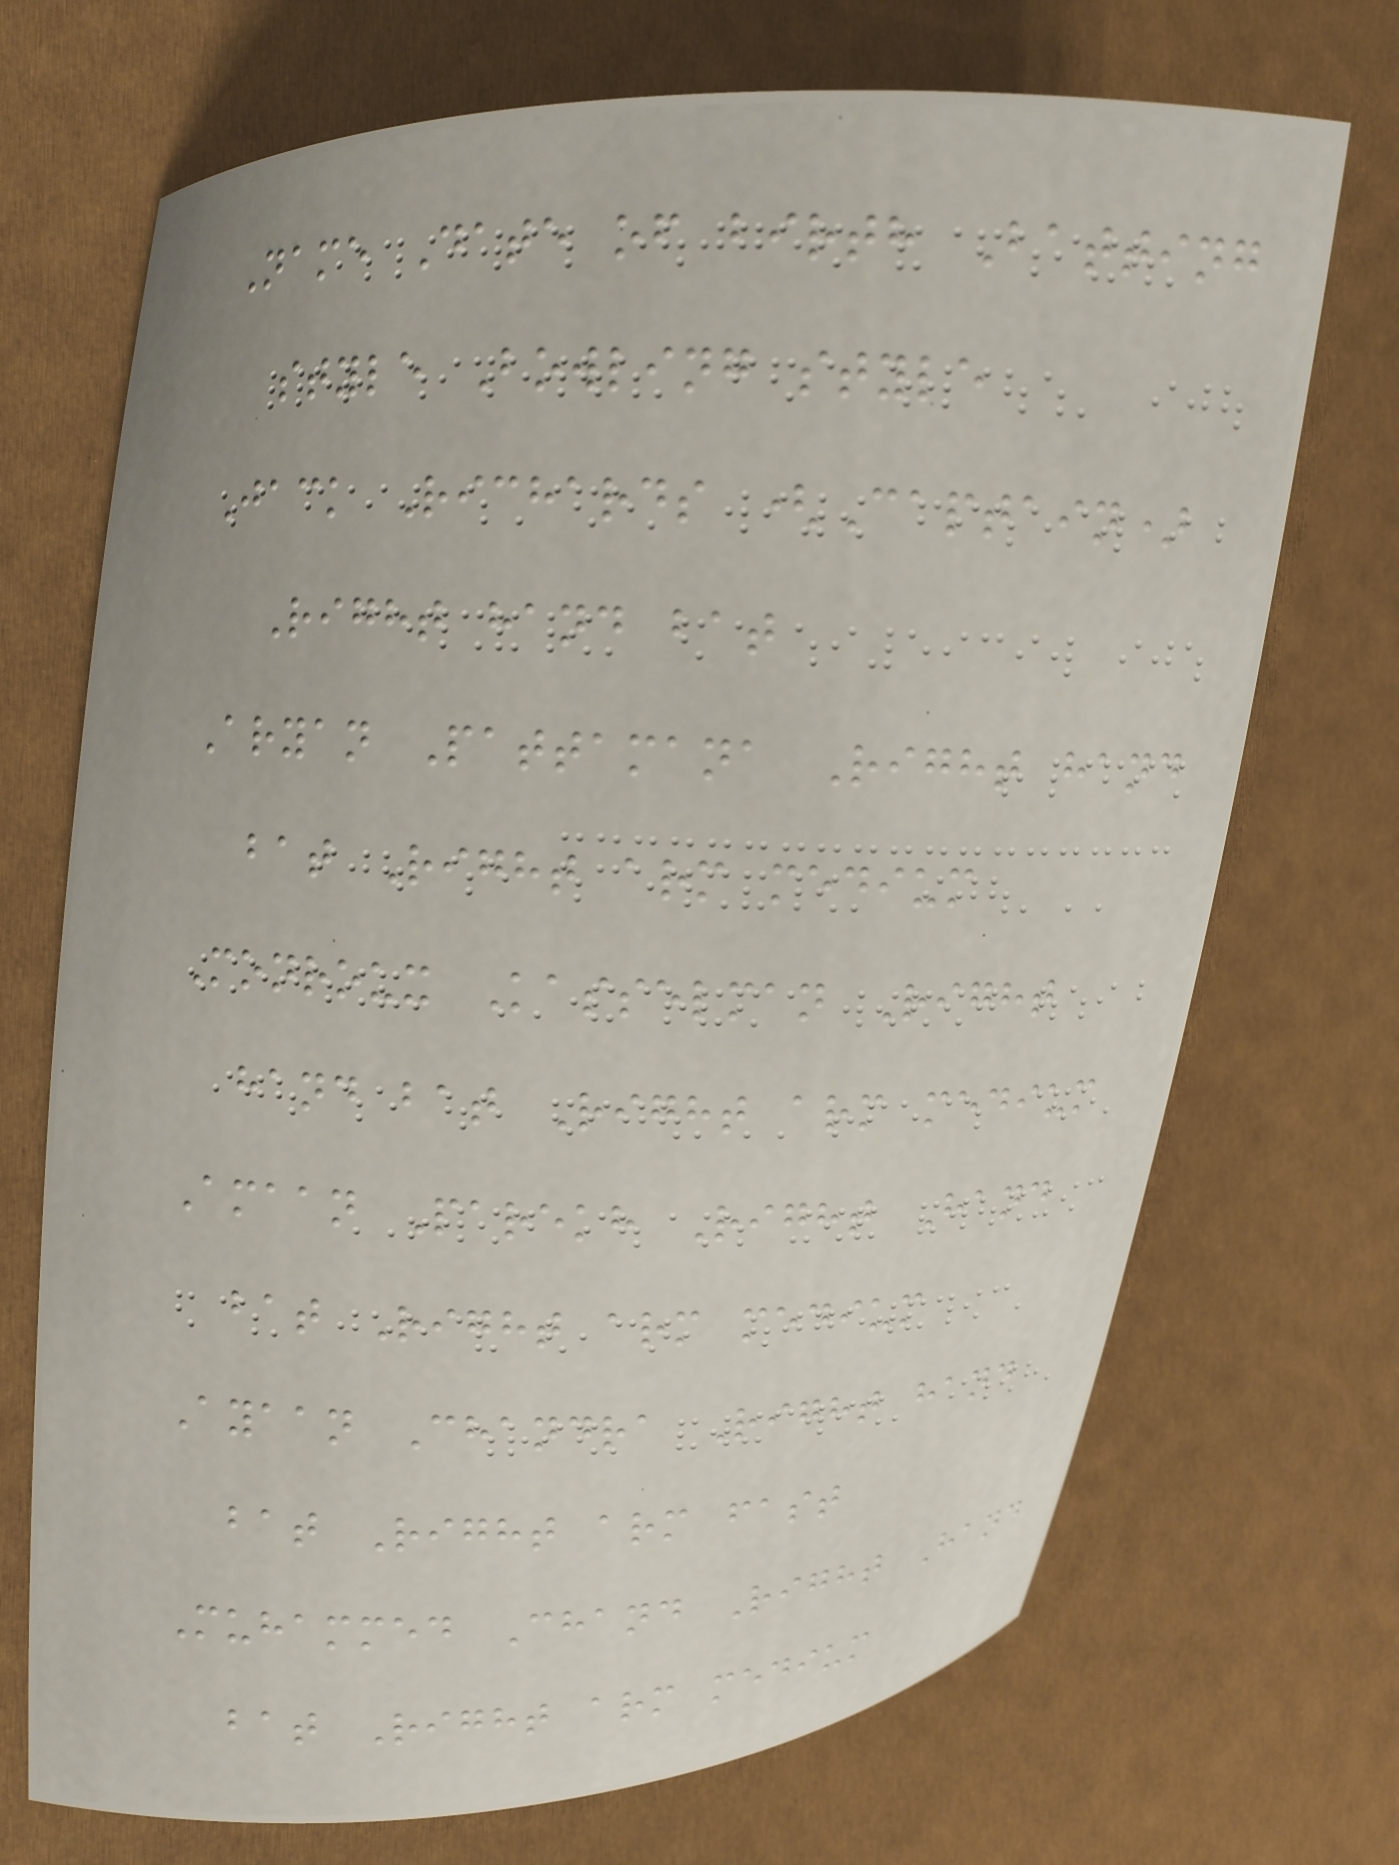Name Date of birth Batting
style Bowling style
Jack Richards (Captain)
Right hand bat
Aryan Pattamana Right hand
bat Right arm medium
Monroux Kasselman Right
hand bat Right arm medium
Amaan Parekh Right Hand
bat Right arm medium
Ayaan Chandra Right hand
bat Right arm fast
Muhammed Chand Right Hand
bat Right arm medium
